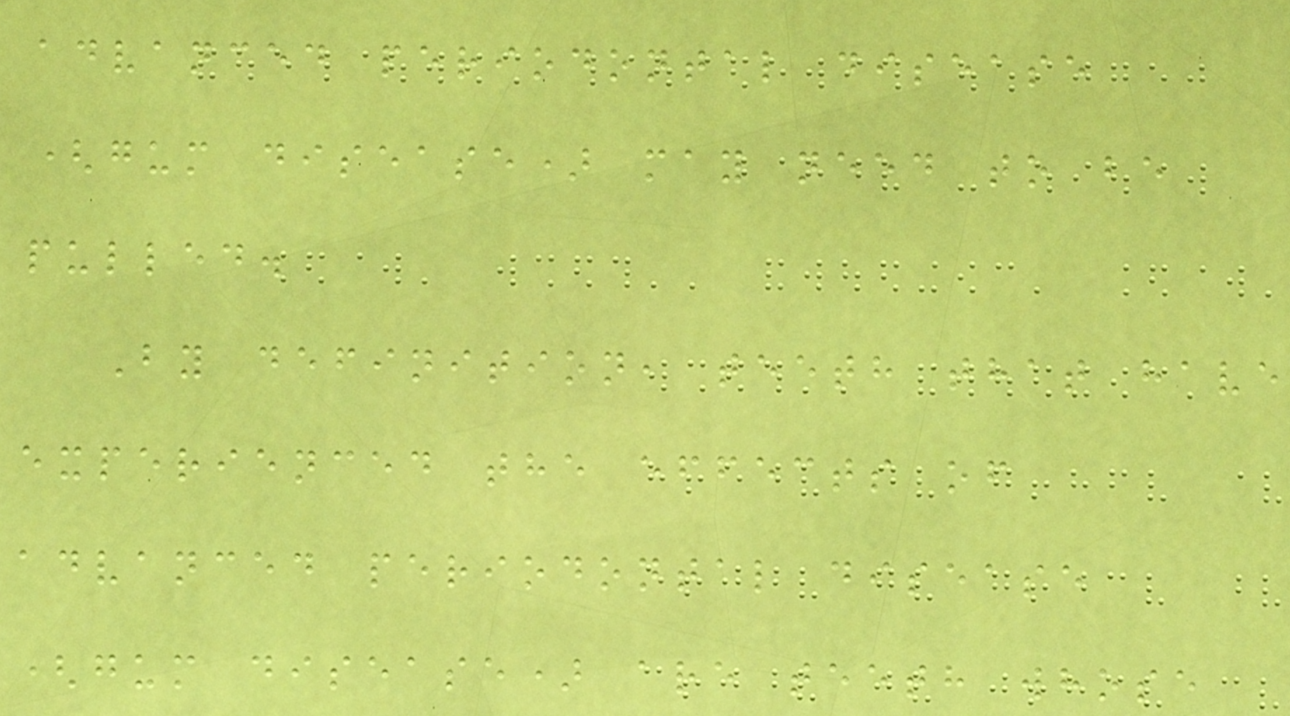advanced periodontal disease
(gum disease) may need to be
pulled.
By definition, teeth that have
experienced the effects of
advanced periodontal disease
(gum disease) are teeth whose
